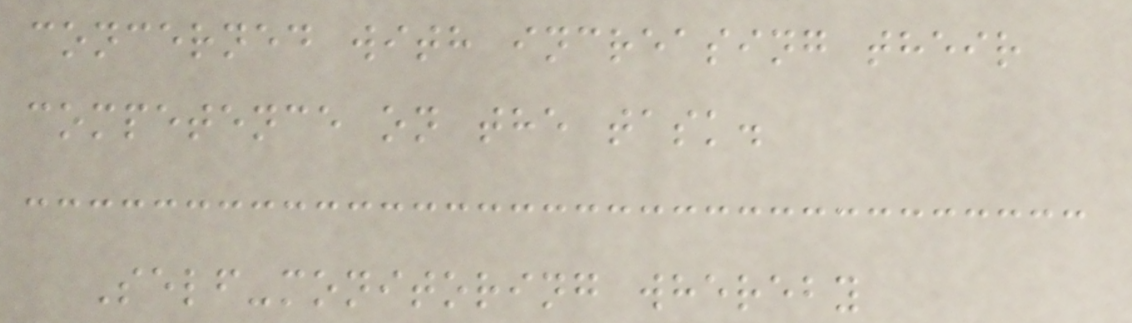concerned with increasing their
competence on the task.
Self-monitoring whereby
